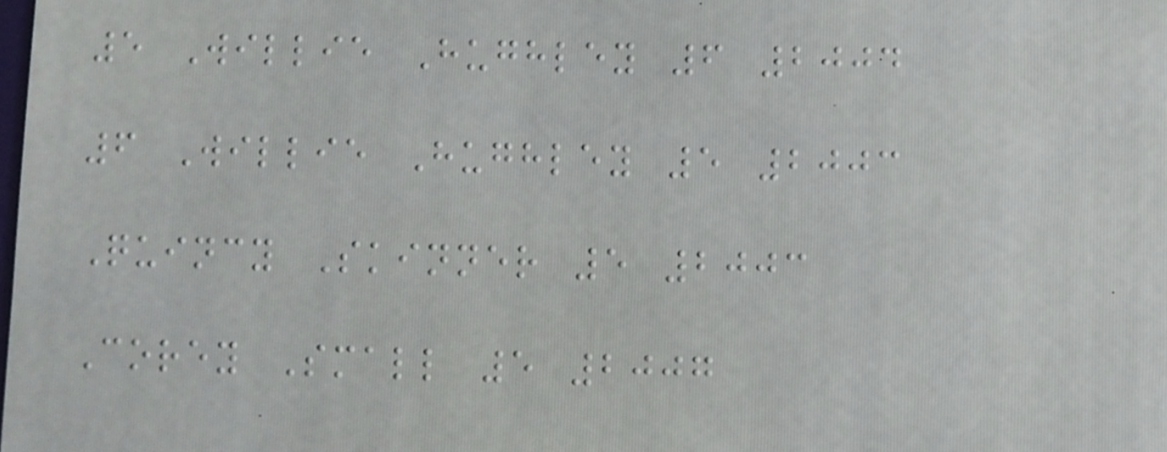5 Willie Hughley 6 2004
6 Willie Hughley 5 2003
Quincy Skinner 5 2003
Corey Small 5 2007
